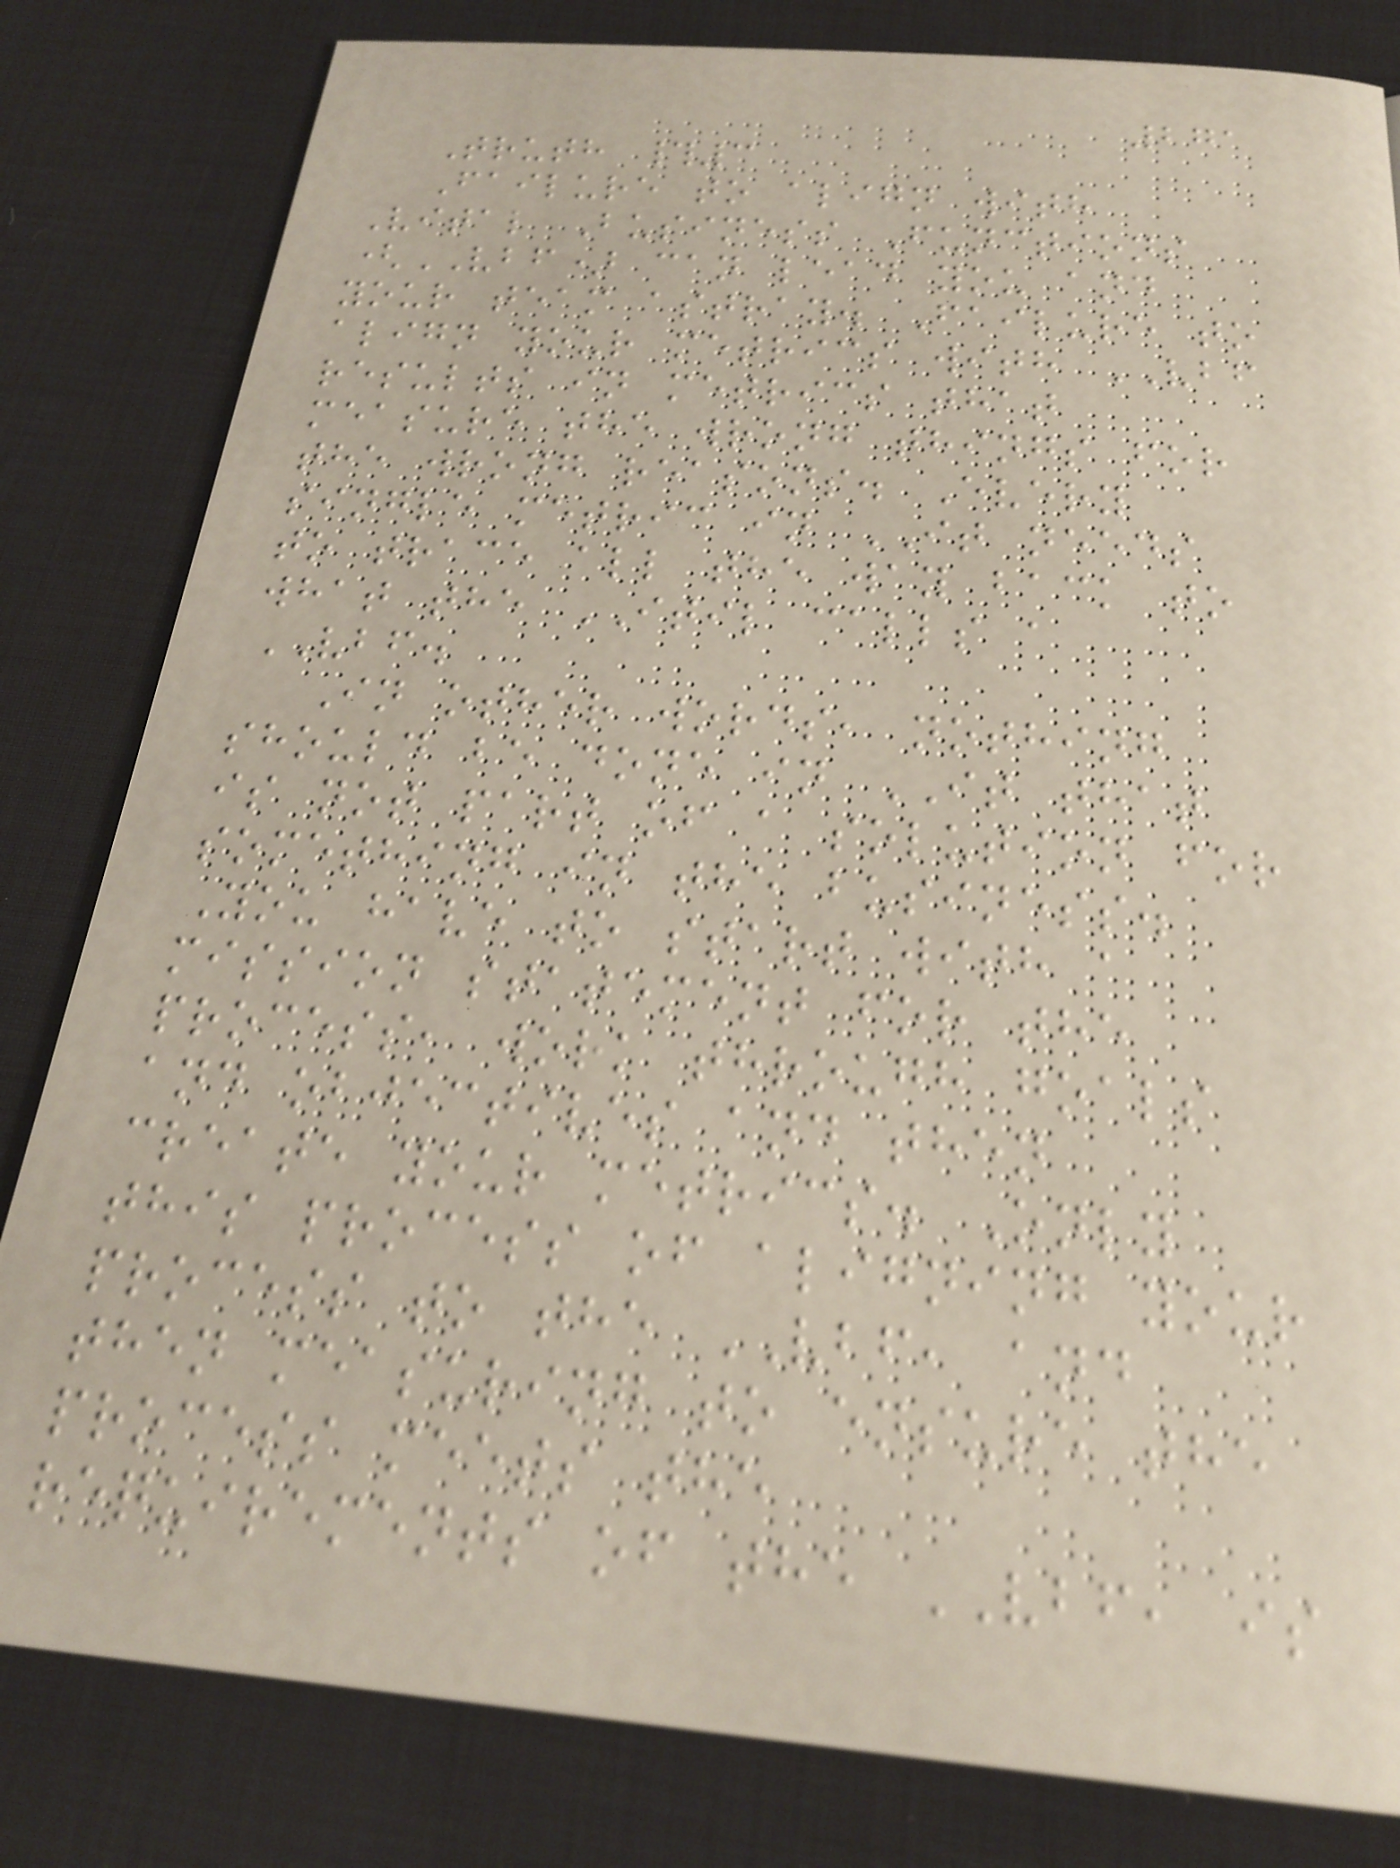271
Truth #3
Failure to align with
Vital Business Functions
(VBF) can lead you and
your team astray. Failure to
align your metrics with VBF
results in metrics that
measure the wrong things for
the wrong reasons. Every
single metric in IT needs
to trace all the way back to
what the ITIL calls a
VBF.
In other words, nothing
should be done in IT that
is not part of a solution for
something in the business.
You have to start with a
mission statement for the
process, work through goals
and objectives and then
create your metrics. Only
this process of aligning your
process to the VBF, and
then measuring to ensure the
process meets the
requirements of the VBF, is
